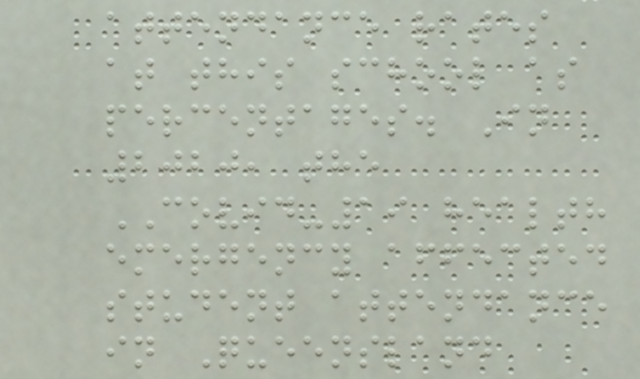attendance rates
at this school as
percentages. In
2020, the
COVID-19 health
emergency affected
student attendance
in Queensland
